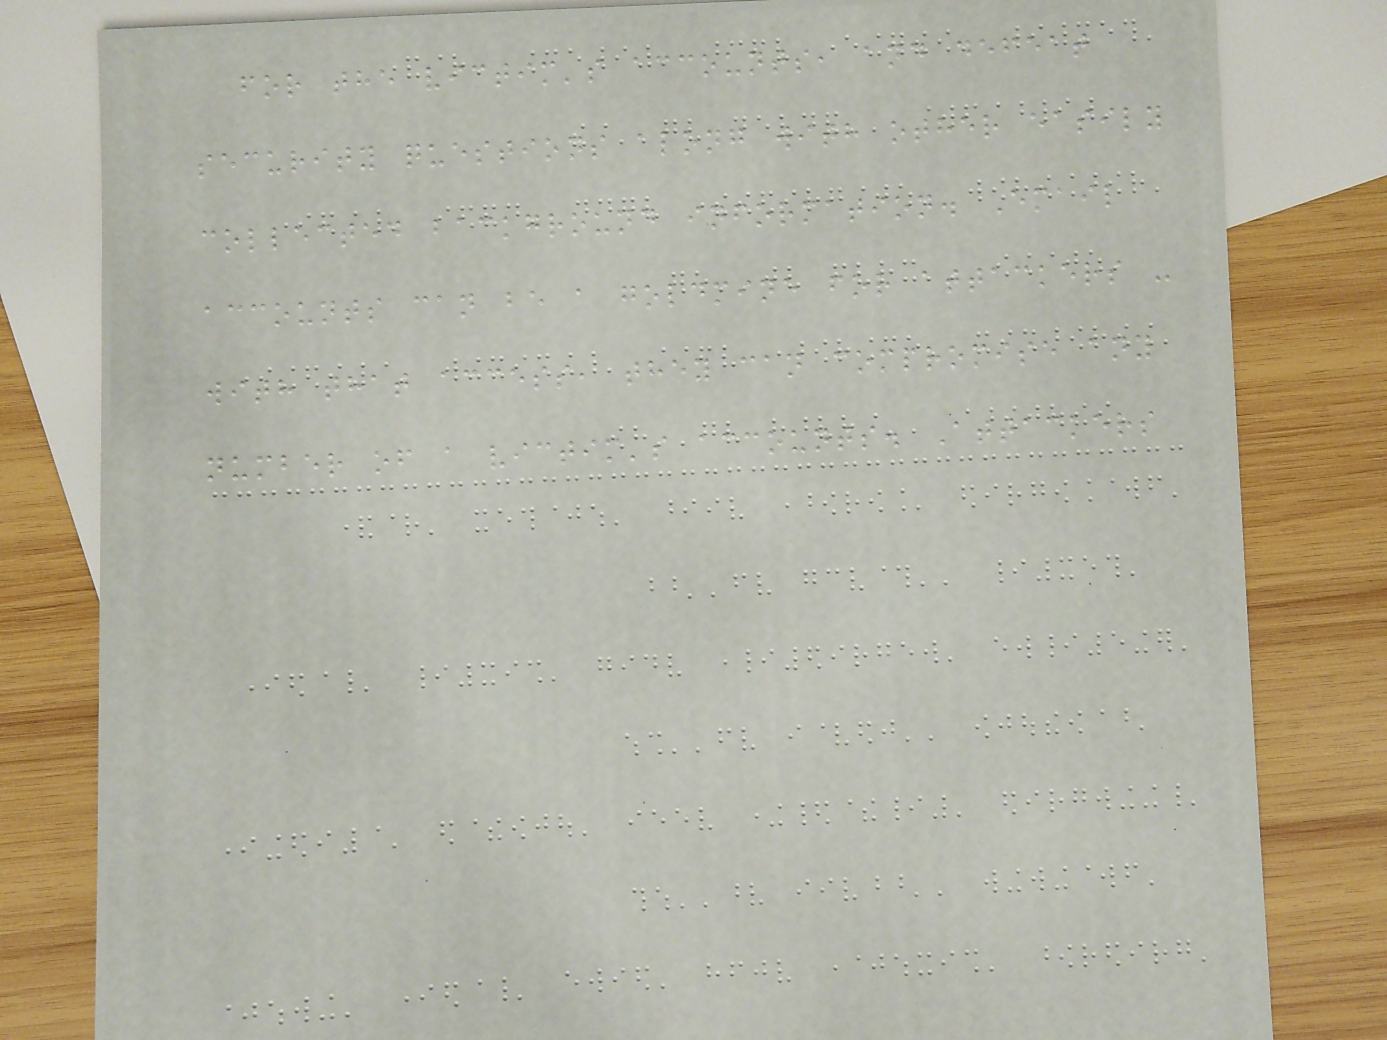for the victim's accounts, and defeat
security questions along with other easily
collected background information. Email
accounts can be a goldmine for attackers -
with that access, they can compromise any
number of a victim's accounts. Attackers
